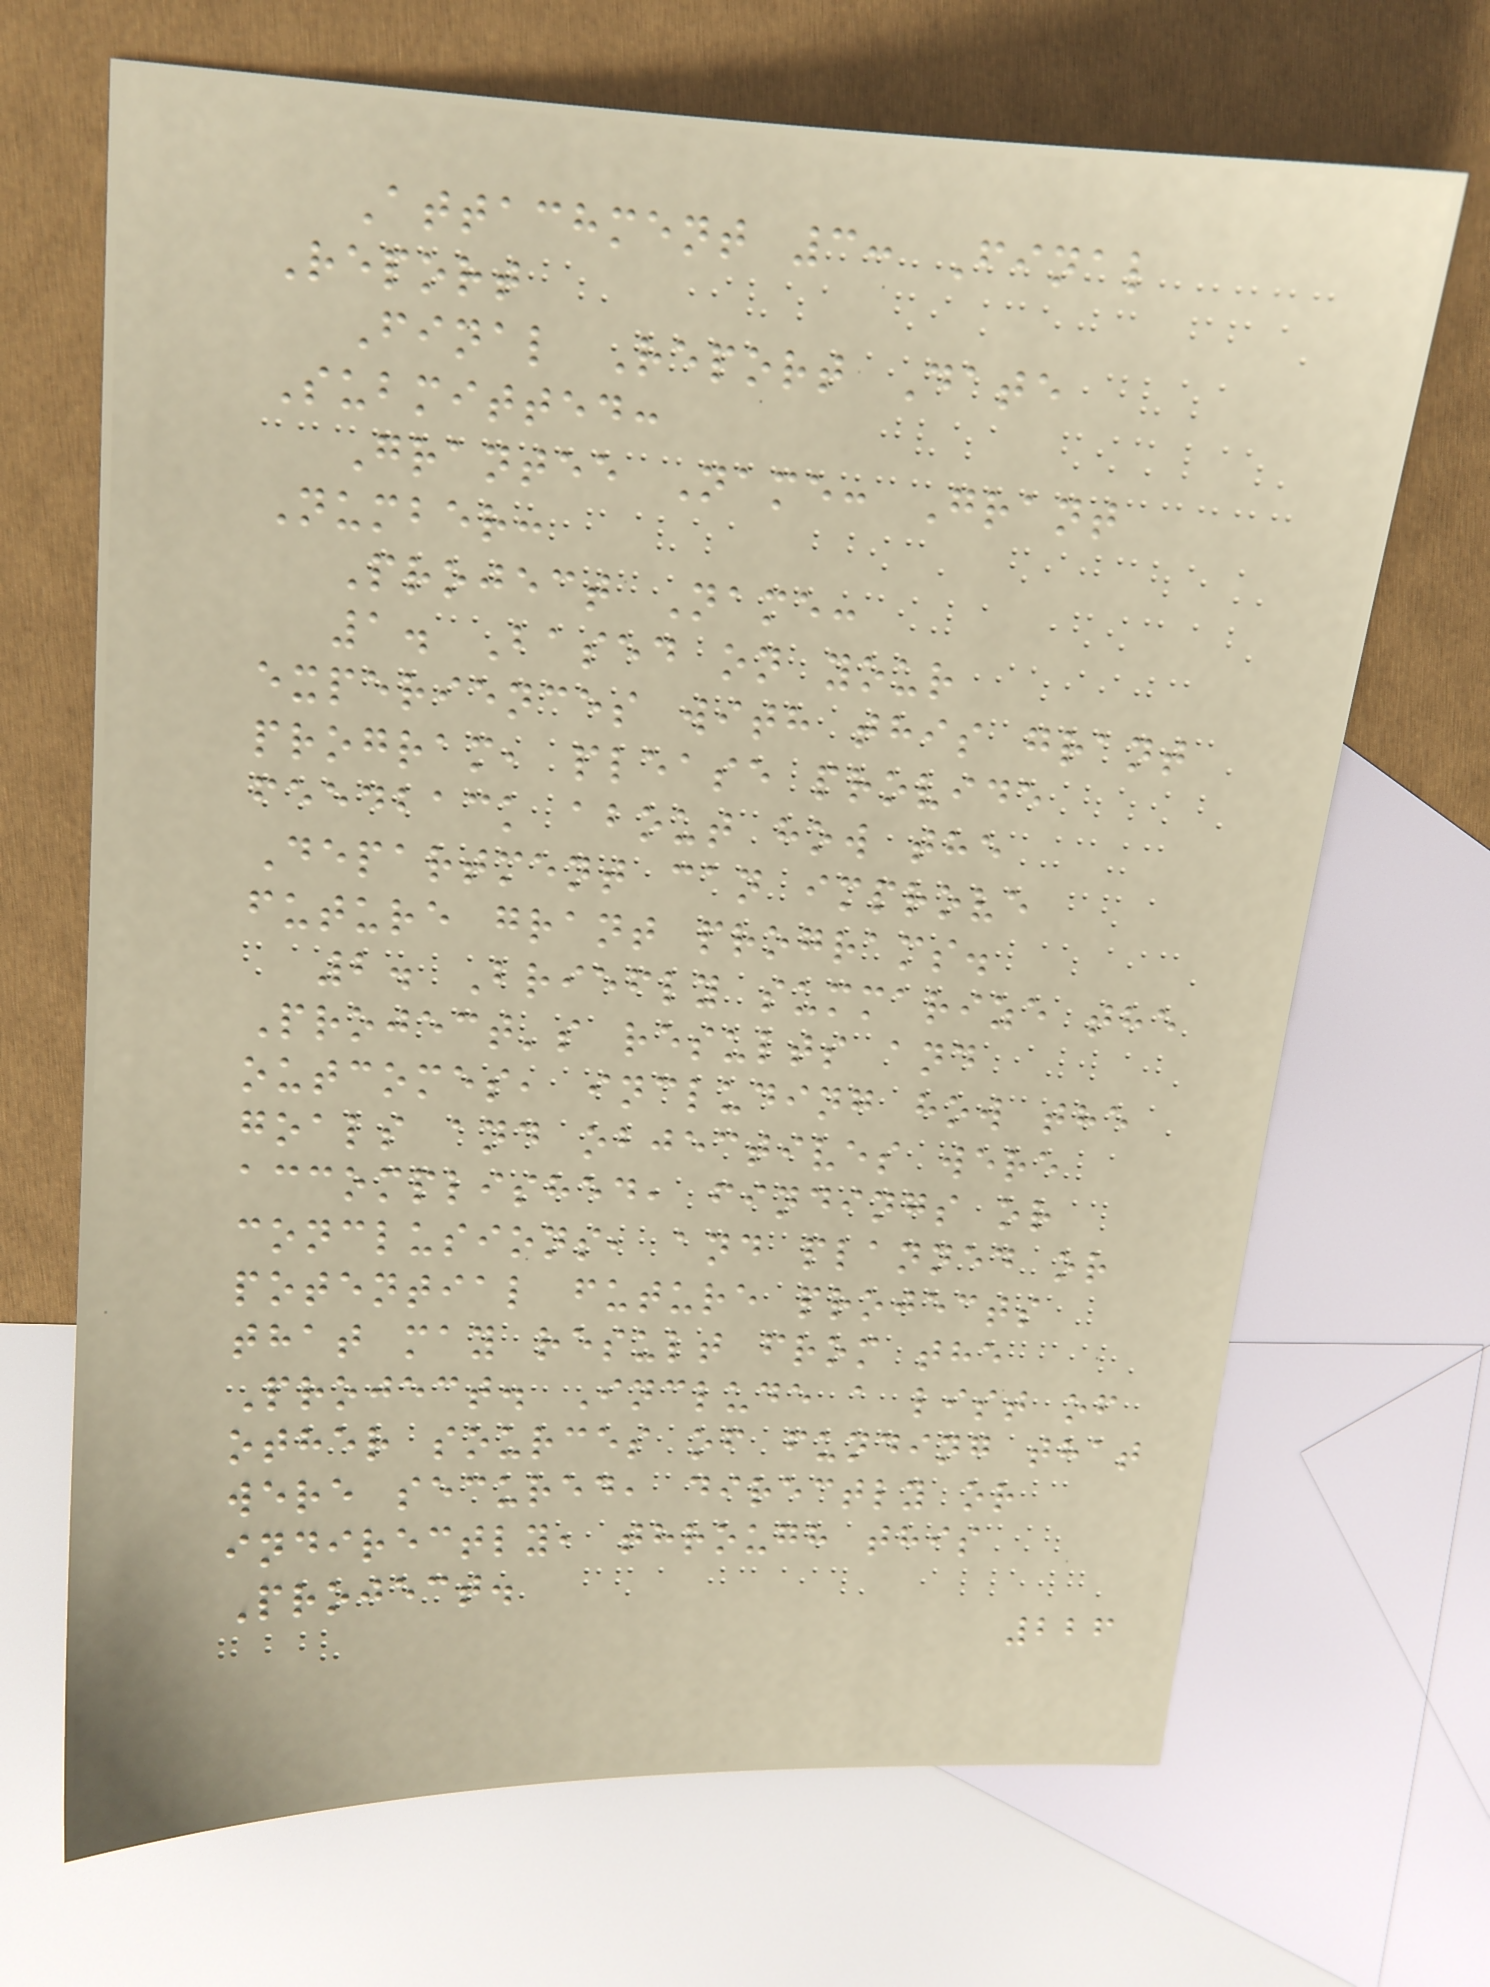Attachment 3: Final
Report
Final Report Date
Submitted:
Grantee Name: Grant
Number:
Project Name:
1. Based on your
experiences with this grant
program, please provide
feedback about how the
Department can improve
future grant programs.
2. Briefly summarize the
Project's results and
outcomes, including how the
goals and objectives were
accomplished, findings or
conclusions, and planned or
potential future projects
that may result from the
Project. Include a list of
other sources of funding that
were secured, directly or
indirectly, through this
Project.
226
